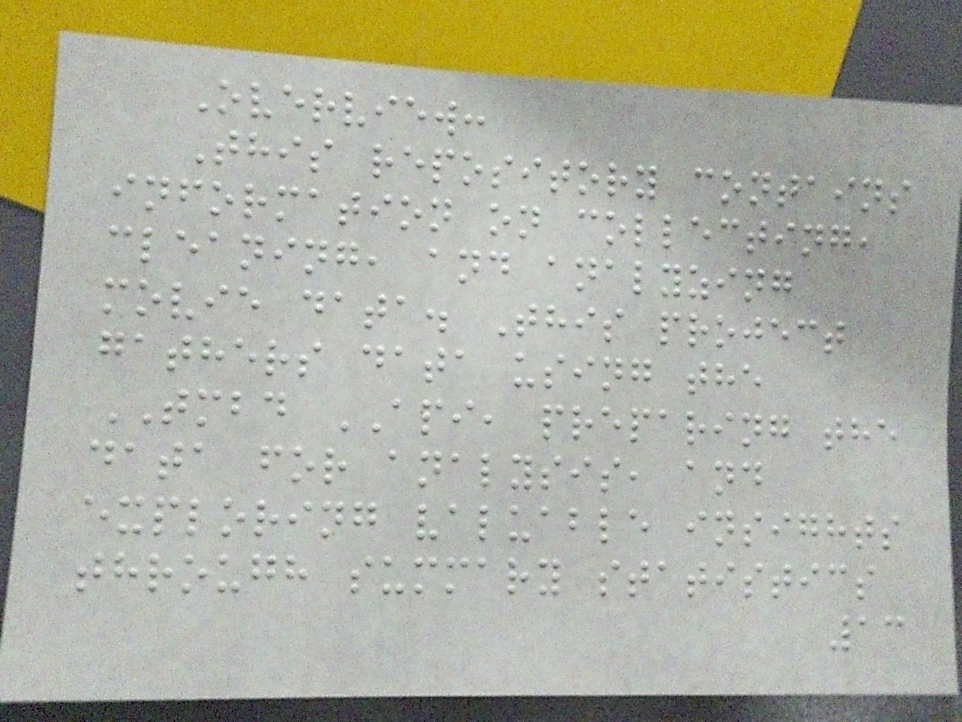Overview:
This repository contains
information on collecting,
cleaning, and analyzing
movie data. This project
gathers data using the
TMBD API, preparing the
data for analysis, and
exploring valuable insights
through summary statistics
13
